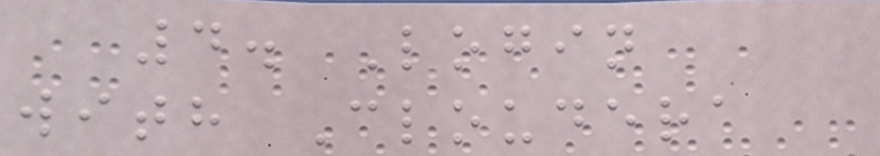4. Login
with Cloudera
